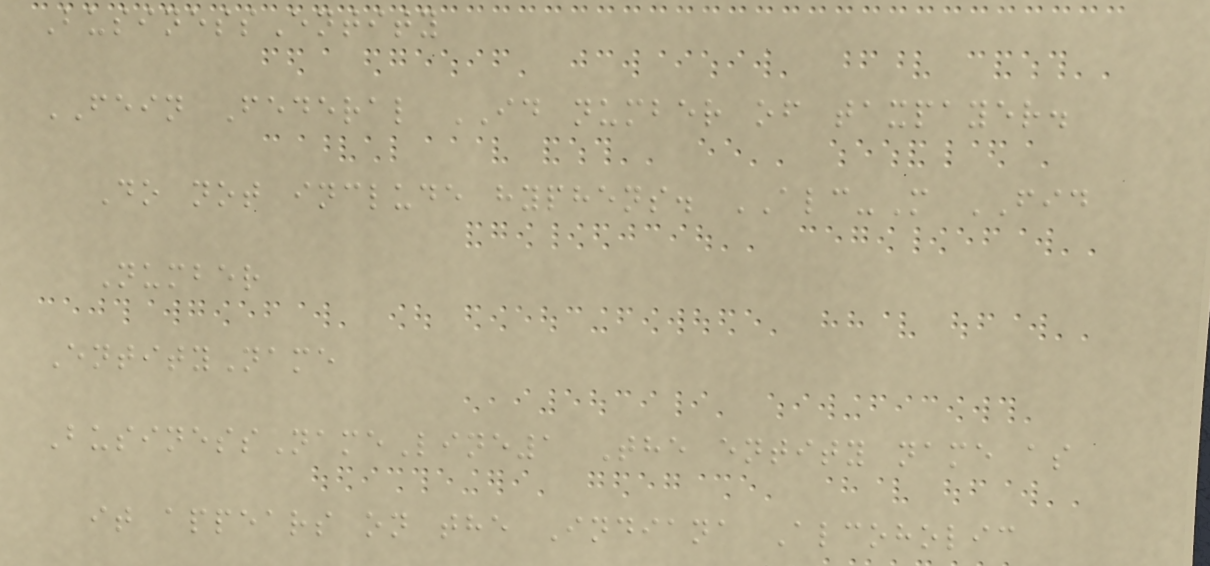BusinessEntity
FEIN Federal ID number of taxpayer.
Do not include hyphens. ALC-M FID
Number
EntityName
BusinessNameLine1 The entity name as
it appears on the Indiana Alcoholic
